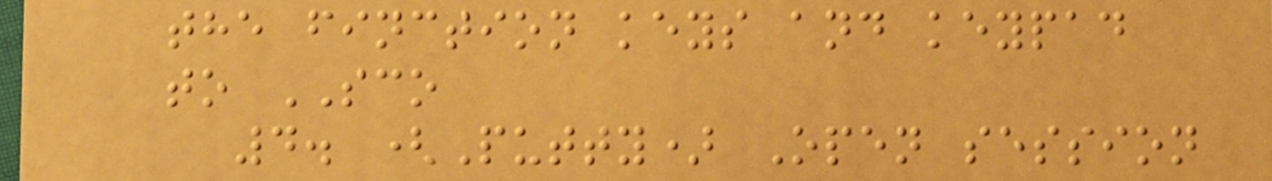the finction keys and keypad
to SCO
4. (Putty) Open session
